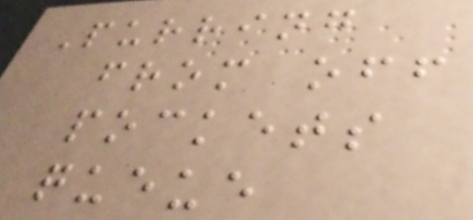Purring
from off
pockets
queue
